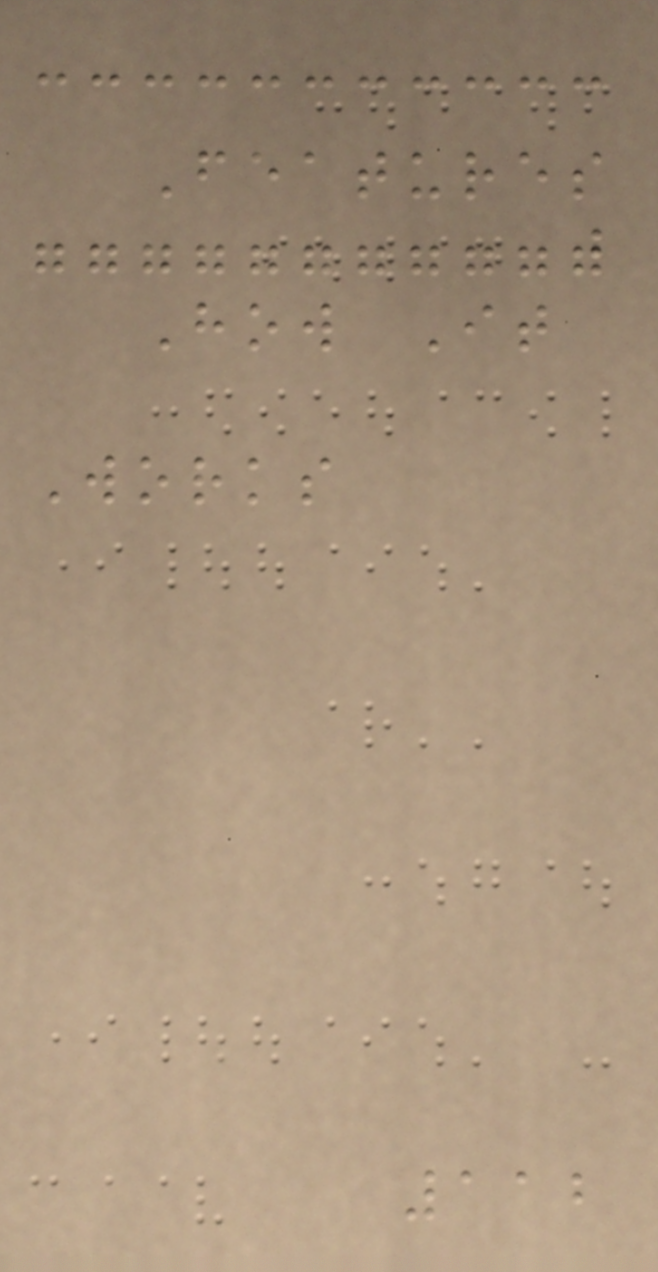Features
How It
Works
112
